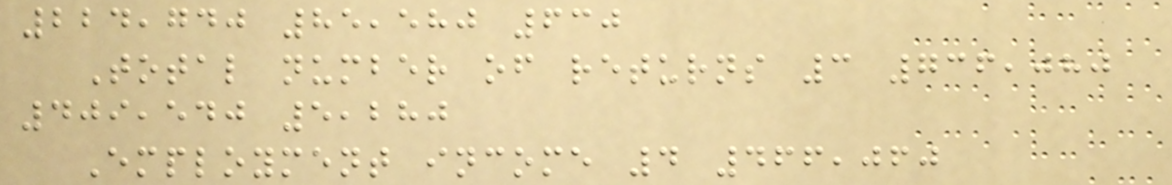224,740 85,580 630
Total number of returns 3 736,080
409,540 5,280
Employment income 4 466,060
